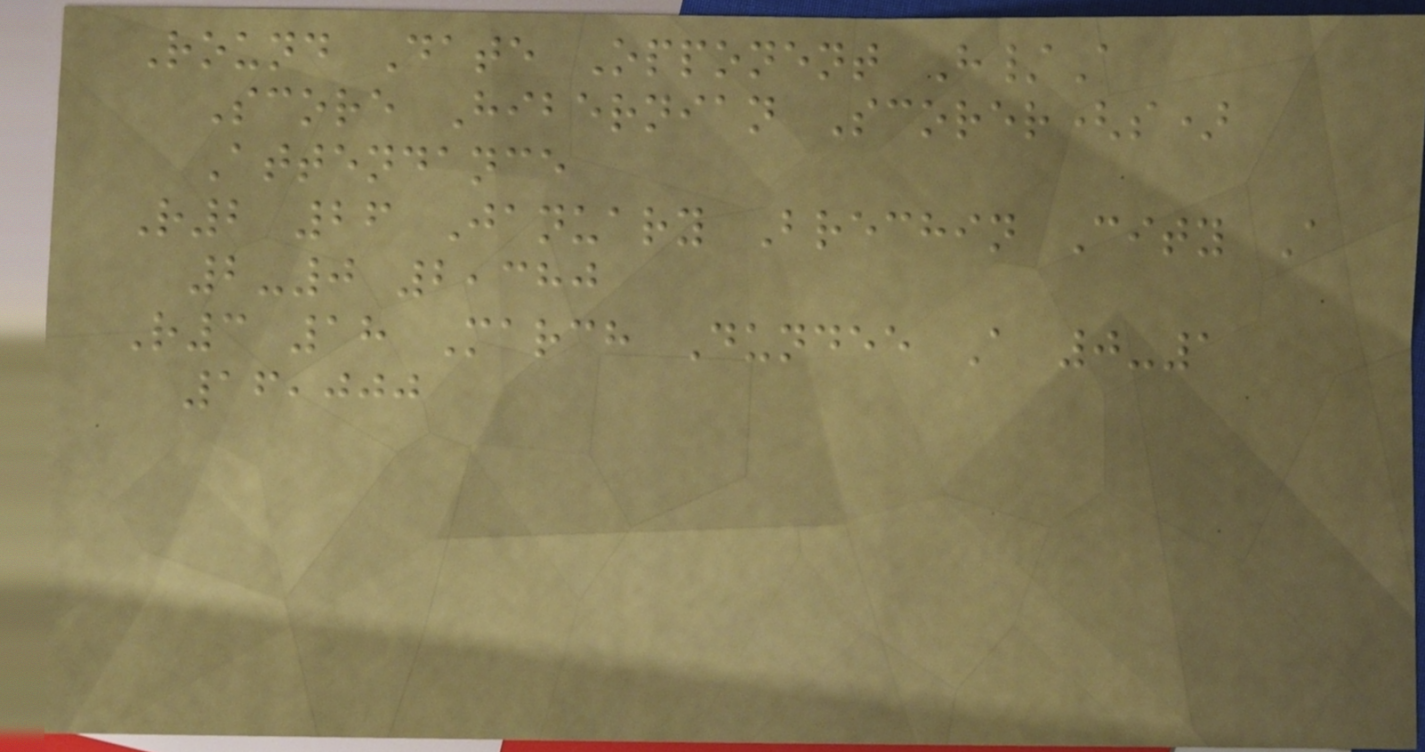Round Date Opponent H/A
Score Hibernian Scorer(s)
Attendance
R2 26 January Brechin City A
2-0 2,380
R3 18 March Dundee A 0-1
16,000
